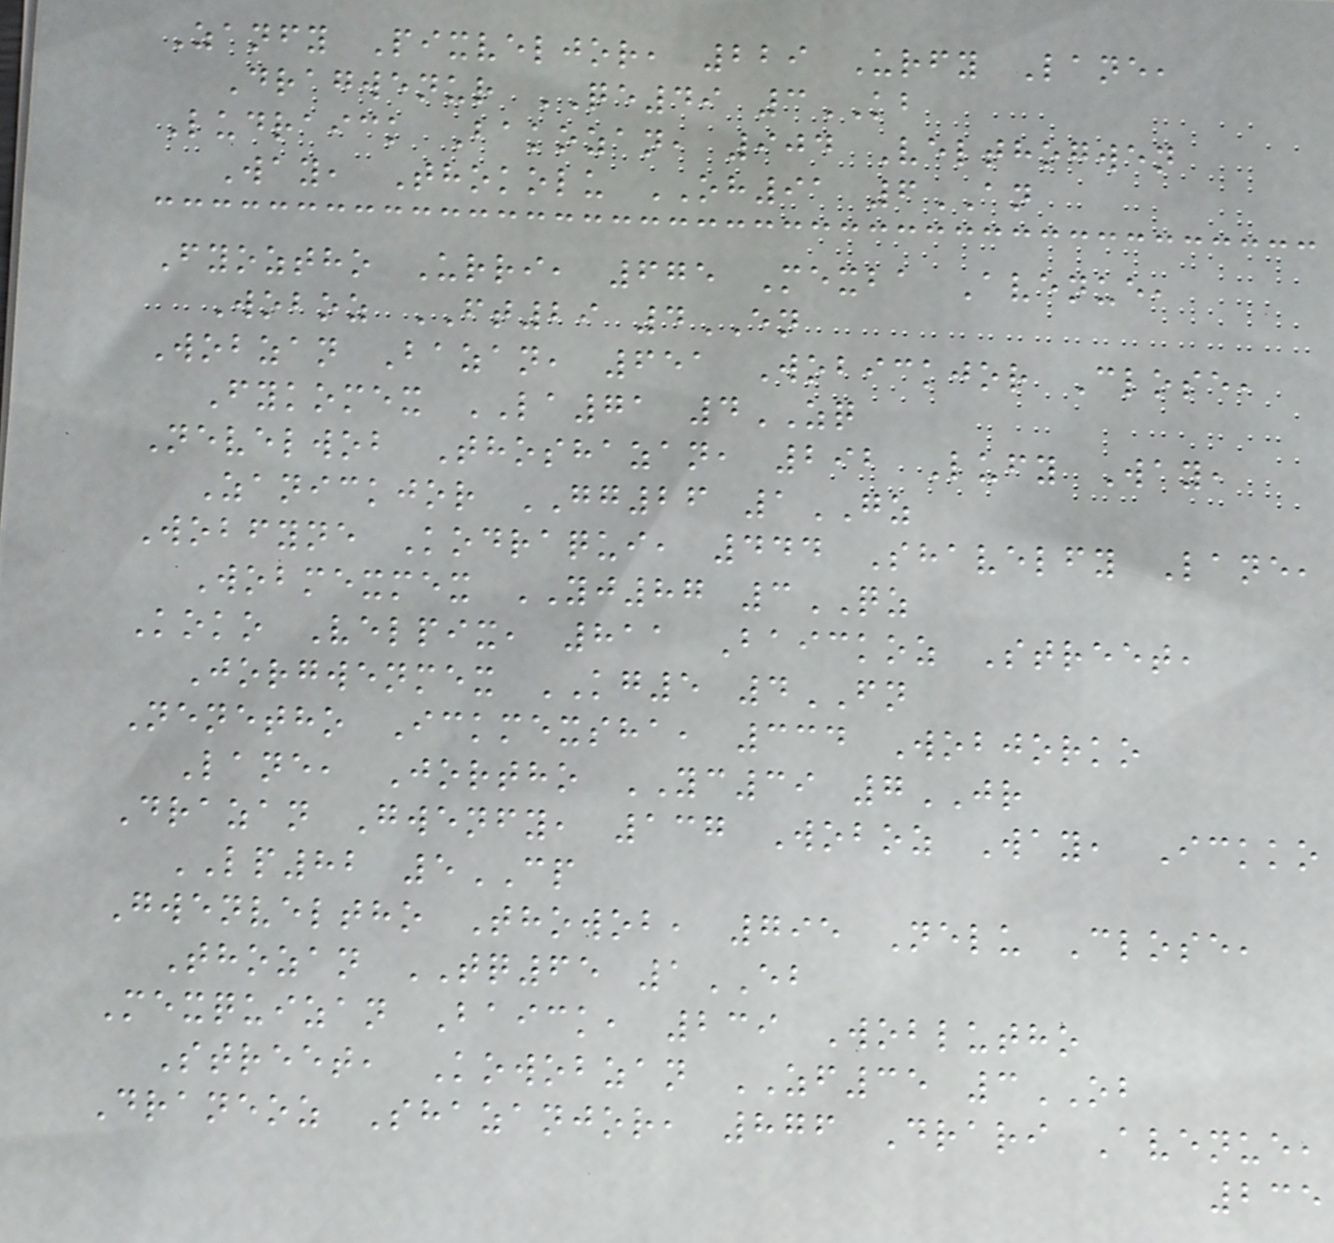Zanfy Pixveljor, 229 Urfy Lane,
Dragwenur QE49 3KB
Ludraick Bakozan, 904 Velthogwen
Way, Thokolu OH91 6AN
Fyoztho Urri, 675 Mexba Avenue,
Woboz FT29 4EN
Wobzan Bazan, 651 Wobickjor Close,
Fykomex LA71 4ZQ
Nevelwob Thoshazan, 292 Lufy Way,
Zanickjor GG26 1GZ
Wobfyne Kodraqui, 444 Shavelfy Lane,
Wobmexmex YJ87 3QZ
Koko Velpix, 811 Baickoz Street,
Jorgwenmex KG5 4FN
Nenetho Ickmexsha, 334 Wobjorko
Lane, Jortho YC39 7JR
Drazan Gwenfy, 137 Woboz Way, Ickko
LP82 5CP
Gwenveltho Thowob, 795 Nelu Close,
Thozan TQ65 1EB
Mexquizan Baick, 239 Woblutho
Street, Kowobzan ZF35 3OB
Draneoz Shazanjor, 876 Drari Avenue,
235
